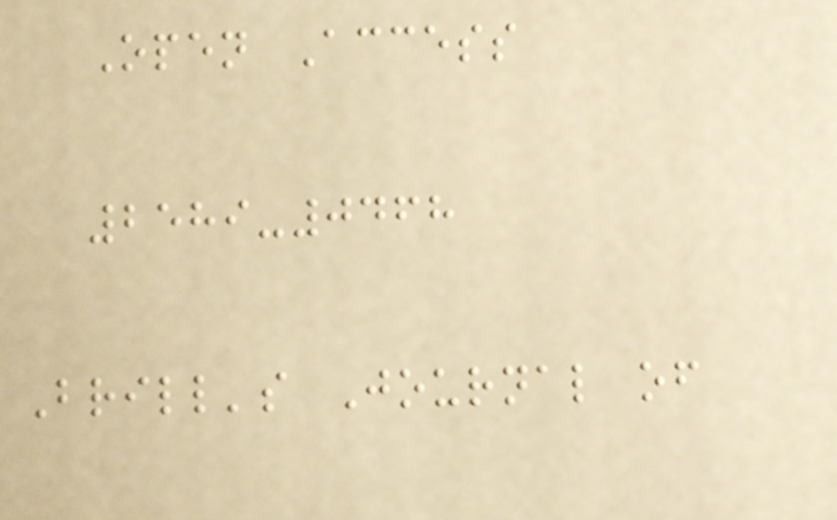Open Access
2589-0468
Brill's Journal of
